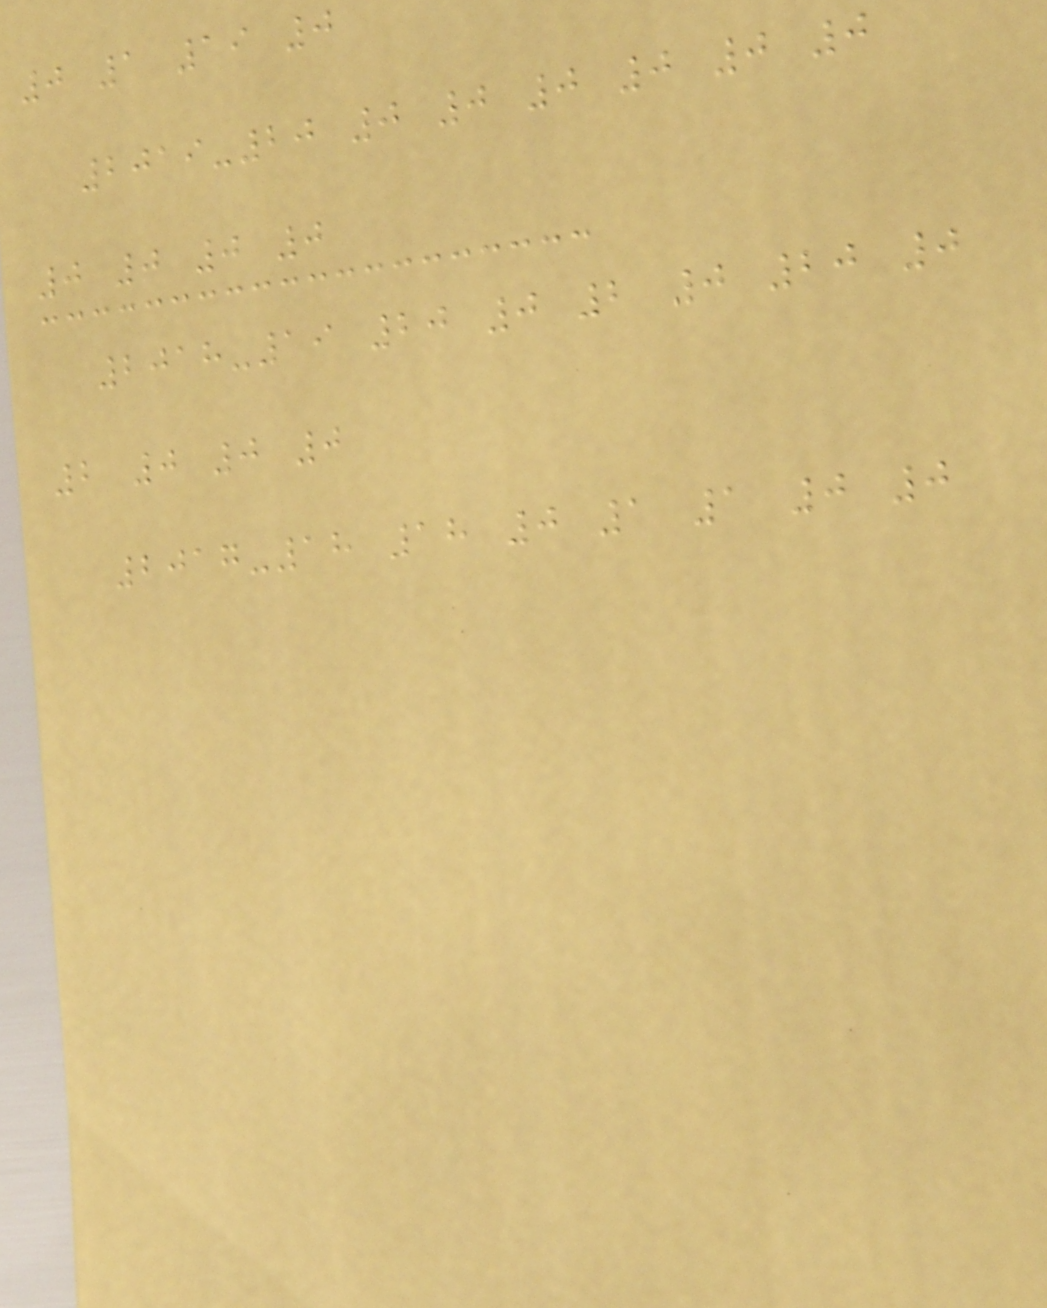0 1 19 0
2019-20 0 0 0 0 0 0
0 0 0 0
2018-19 20 0 2 0 20 0
2 0 0 0
2017-18 18 0 1 1 0 0
